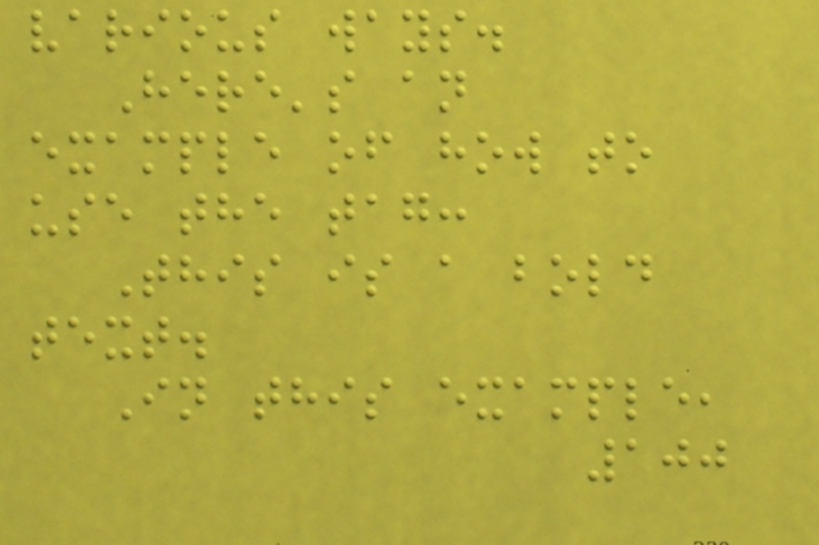various ways.
Here's an
example of how to
use the tag:
This is a bold
text.
In this example,
100
